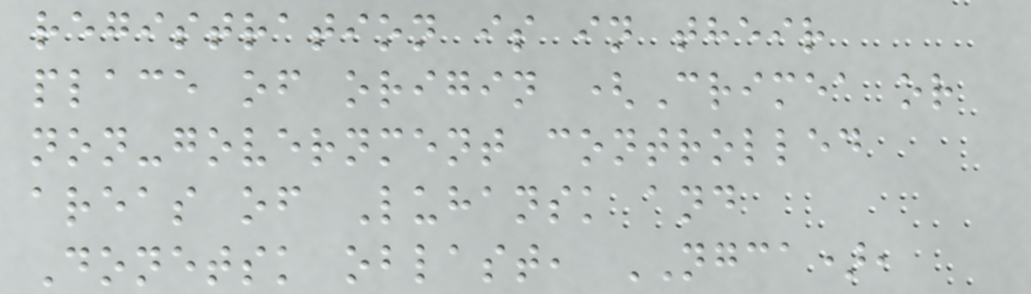registration is in their
place of origin (Crimea or
non-government controlled
areas of Luhansk and
Donetsk oblast, NGCA),
